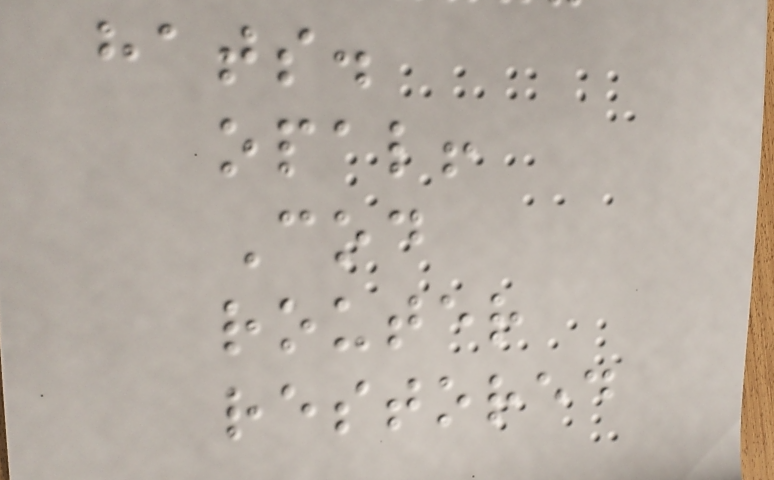hats.
opal!
Cod
router
restored
